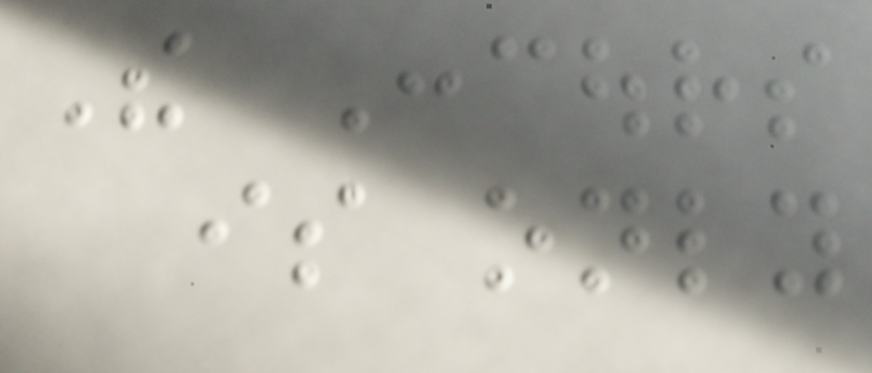The Concours
is only
